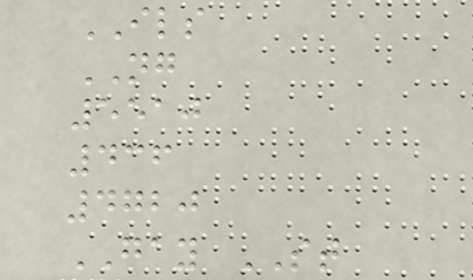ILS
NG
5510
436
4720
GAY ST
